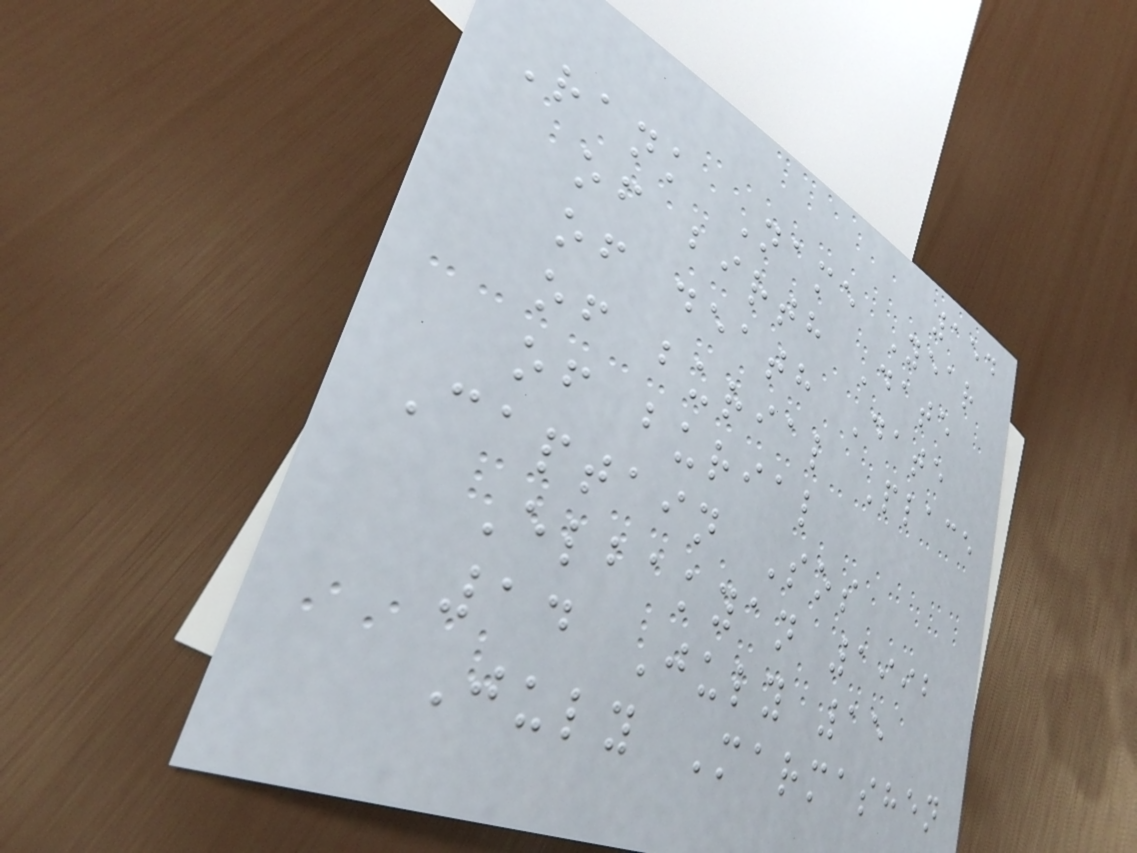154
Rank Name Year
of birth Date
of death Date
of burial Place
of burial
Captain Sos
Elbakyan 1992
14 July 15
July Marmashen
